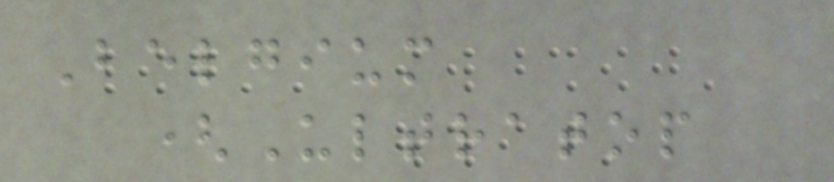Belgium
(Ultratop
